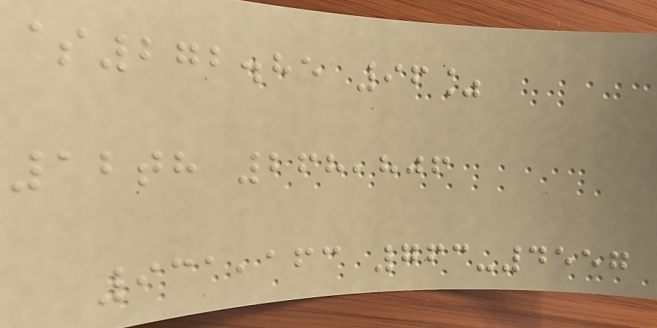$272.85 96%
12th 268,806
931,163 763-4557
